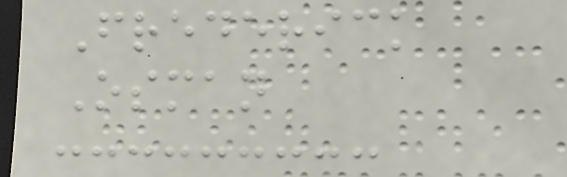Frederick
Osman
